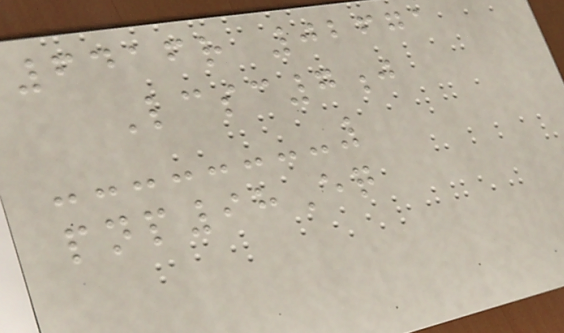6416r 02671
Lcsc7j
pnp98Eq
